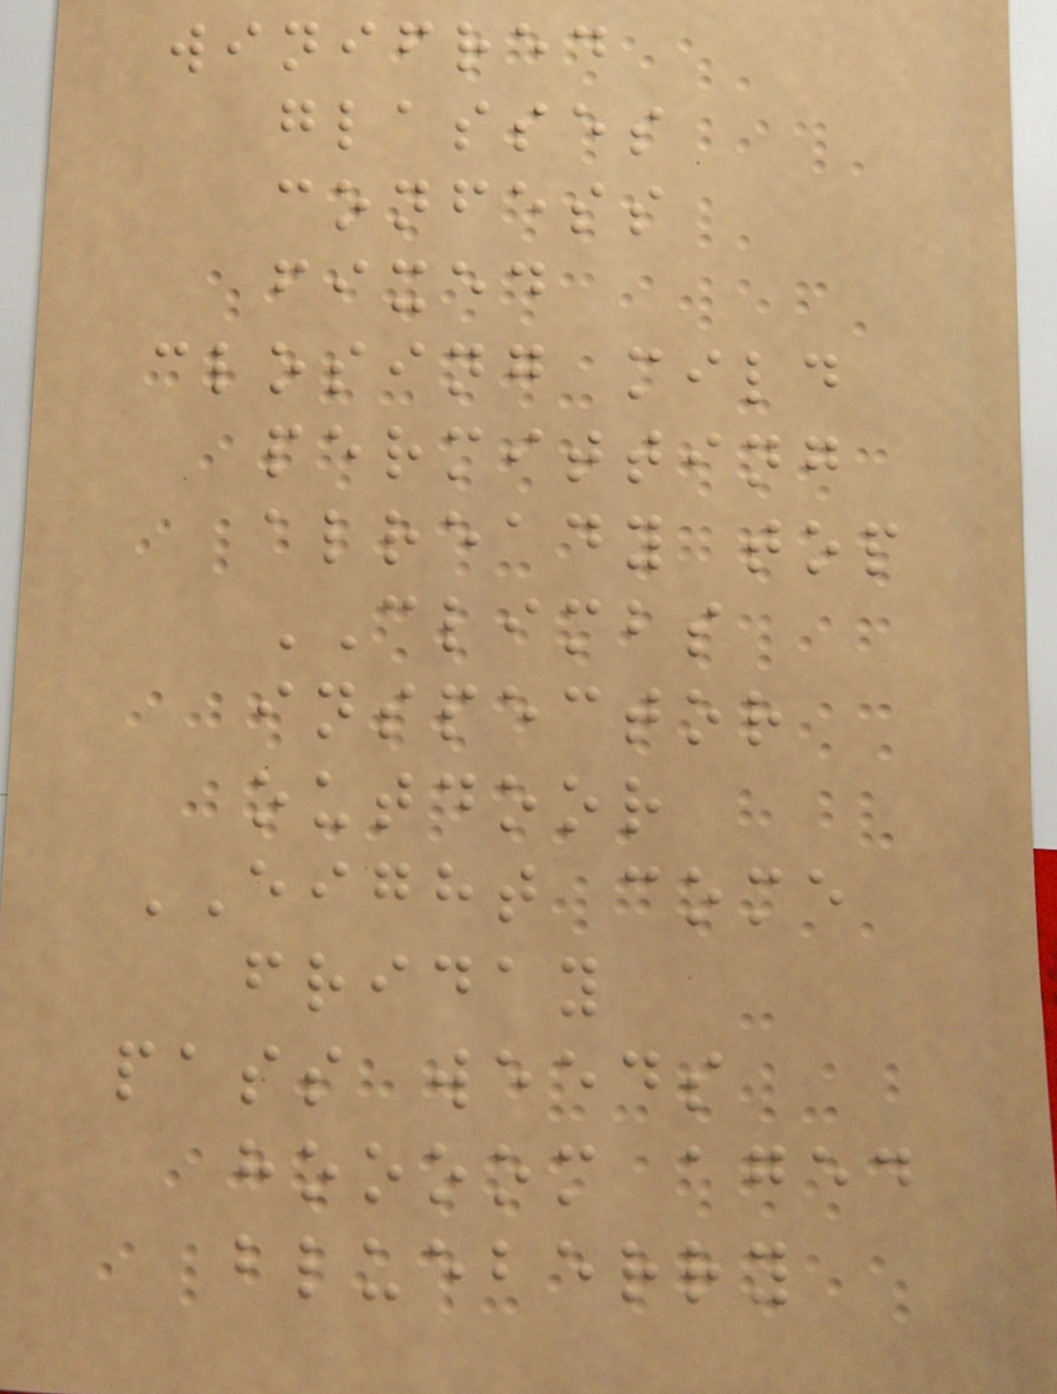winifred
glasses
confess
fixed
closing mild
permitting
already top
CLIMBS
inspector
outdoor
EIGHT come
friday
pass weeds
hoooom aged
blueberry
